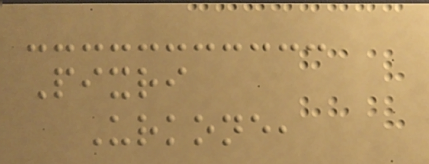Pixri
Urkone,
